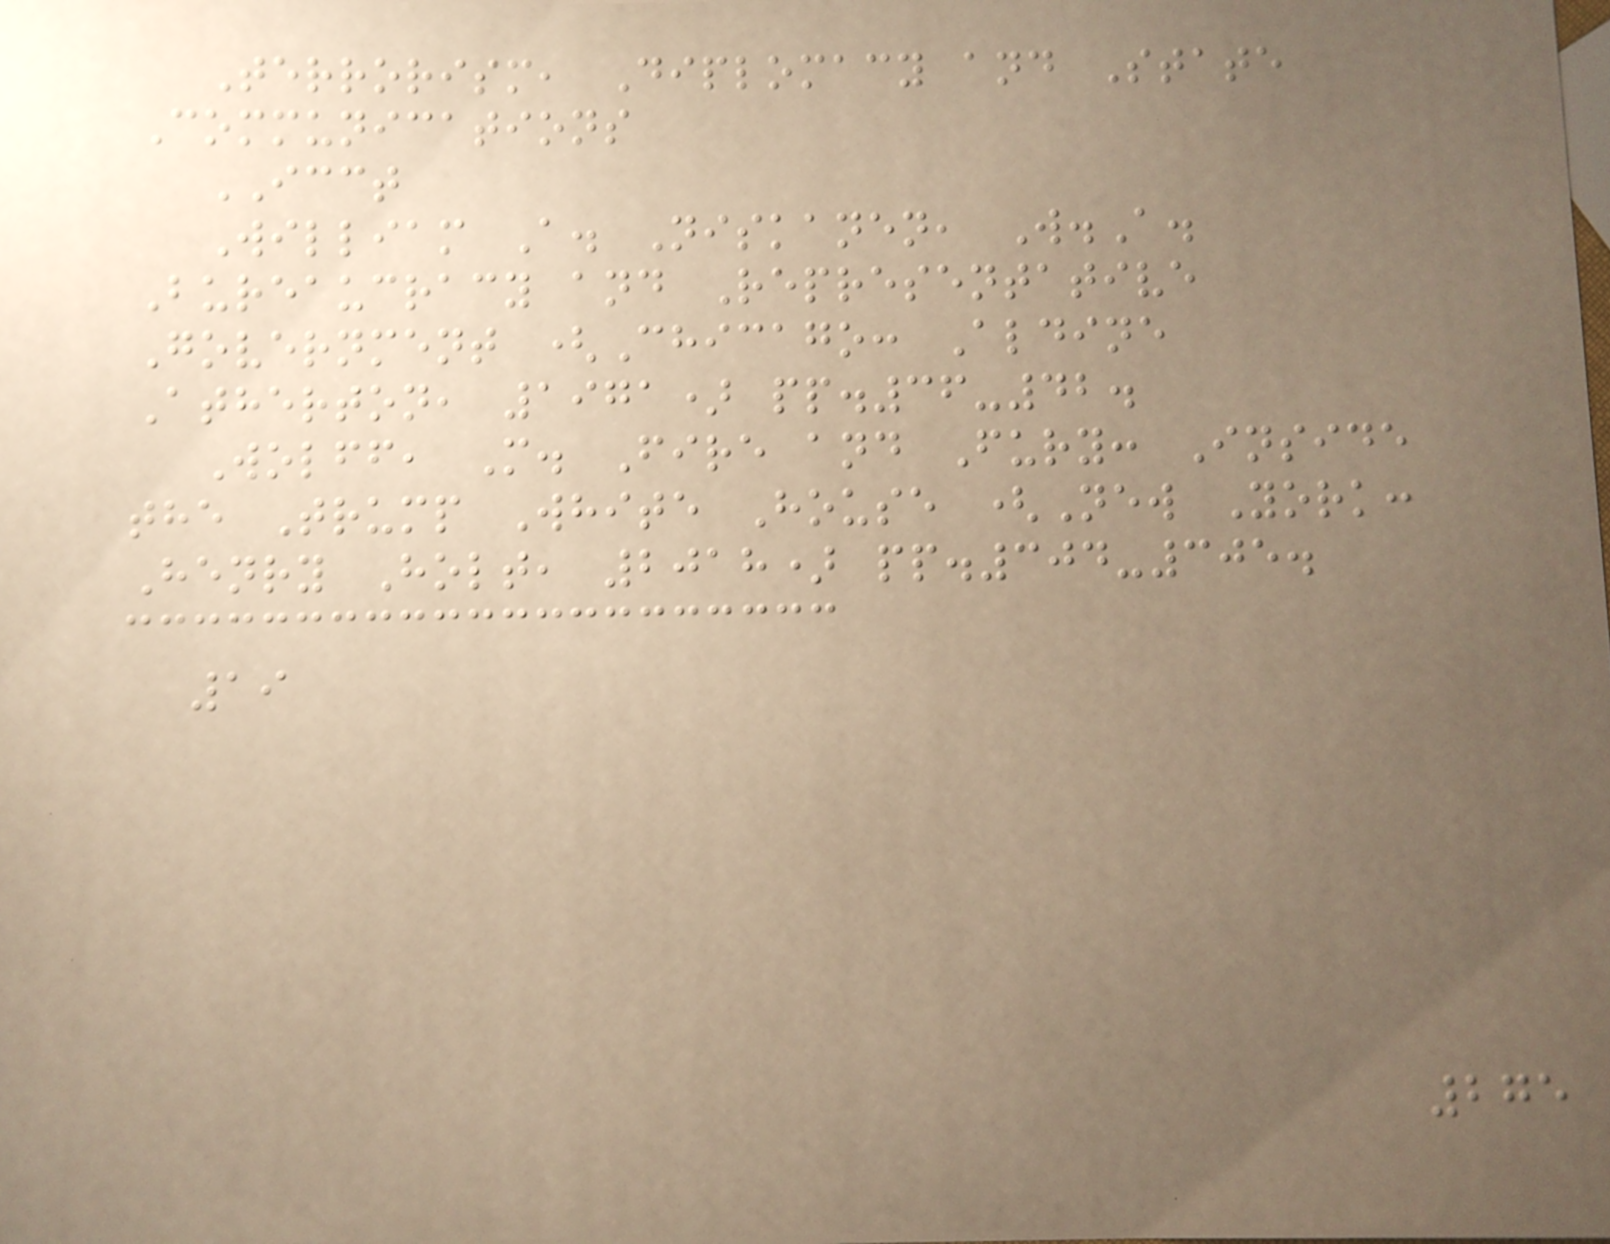Terrorism, Diplomacy and State
Communications
ICCT
William A. Niskanen, W.A.
Bureaucracy and Representative
Government (Chicago: Aldine
Atherton, 1971) pp.36-42.
Wolff, M. Fire and Fury: Inside
the Trump White House (New York:
Henry Holt, 2018) pp.304-305.
19
275
